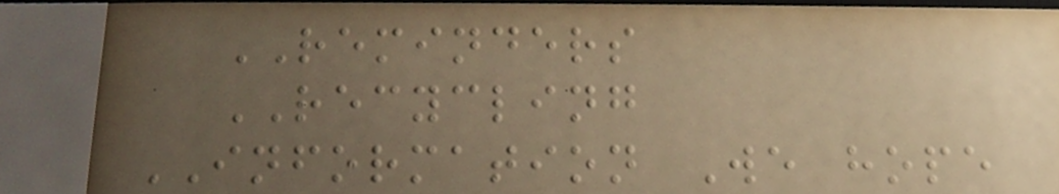REMINDERS
RECYCLING
INFORMATION We hope
